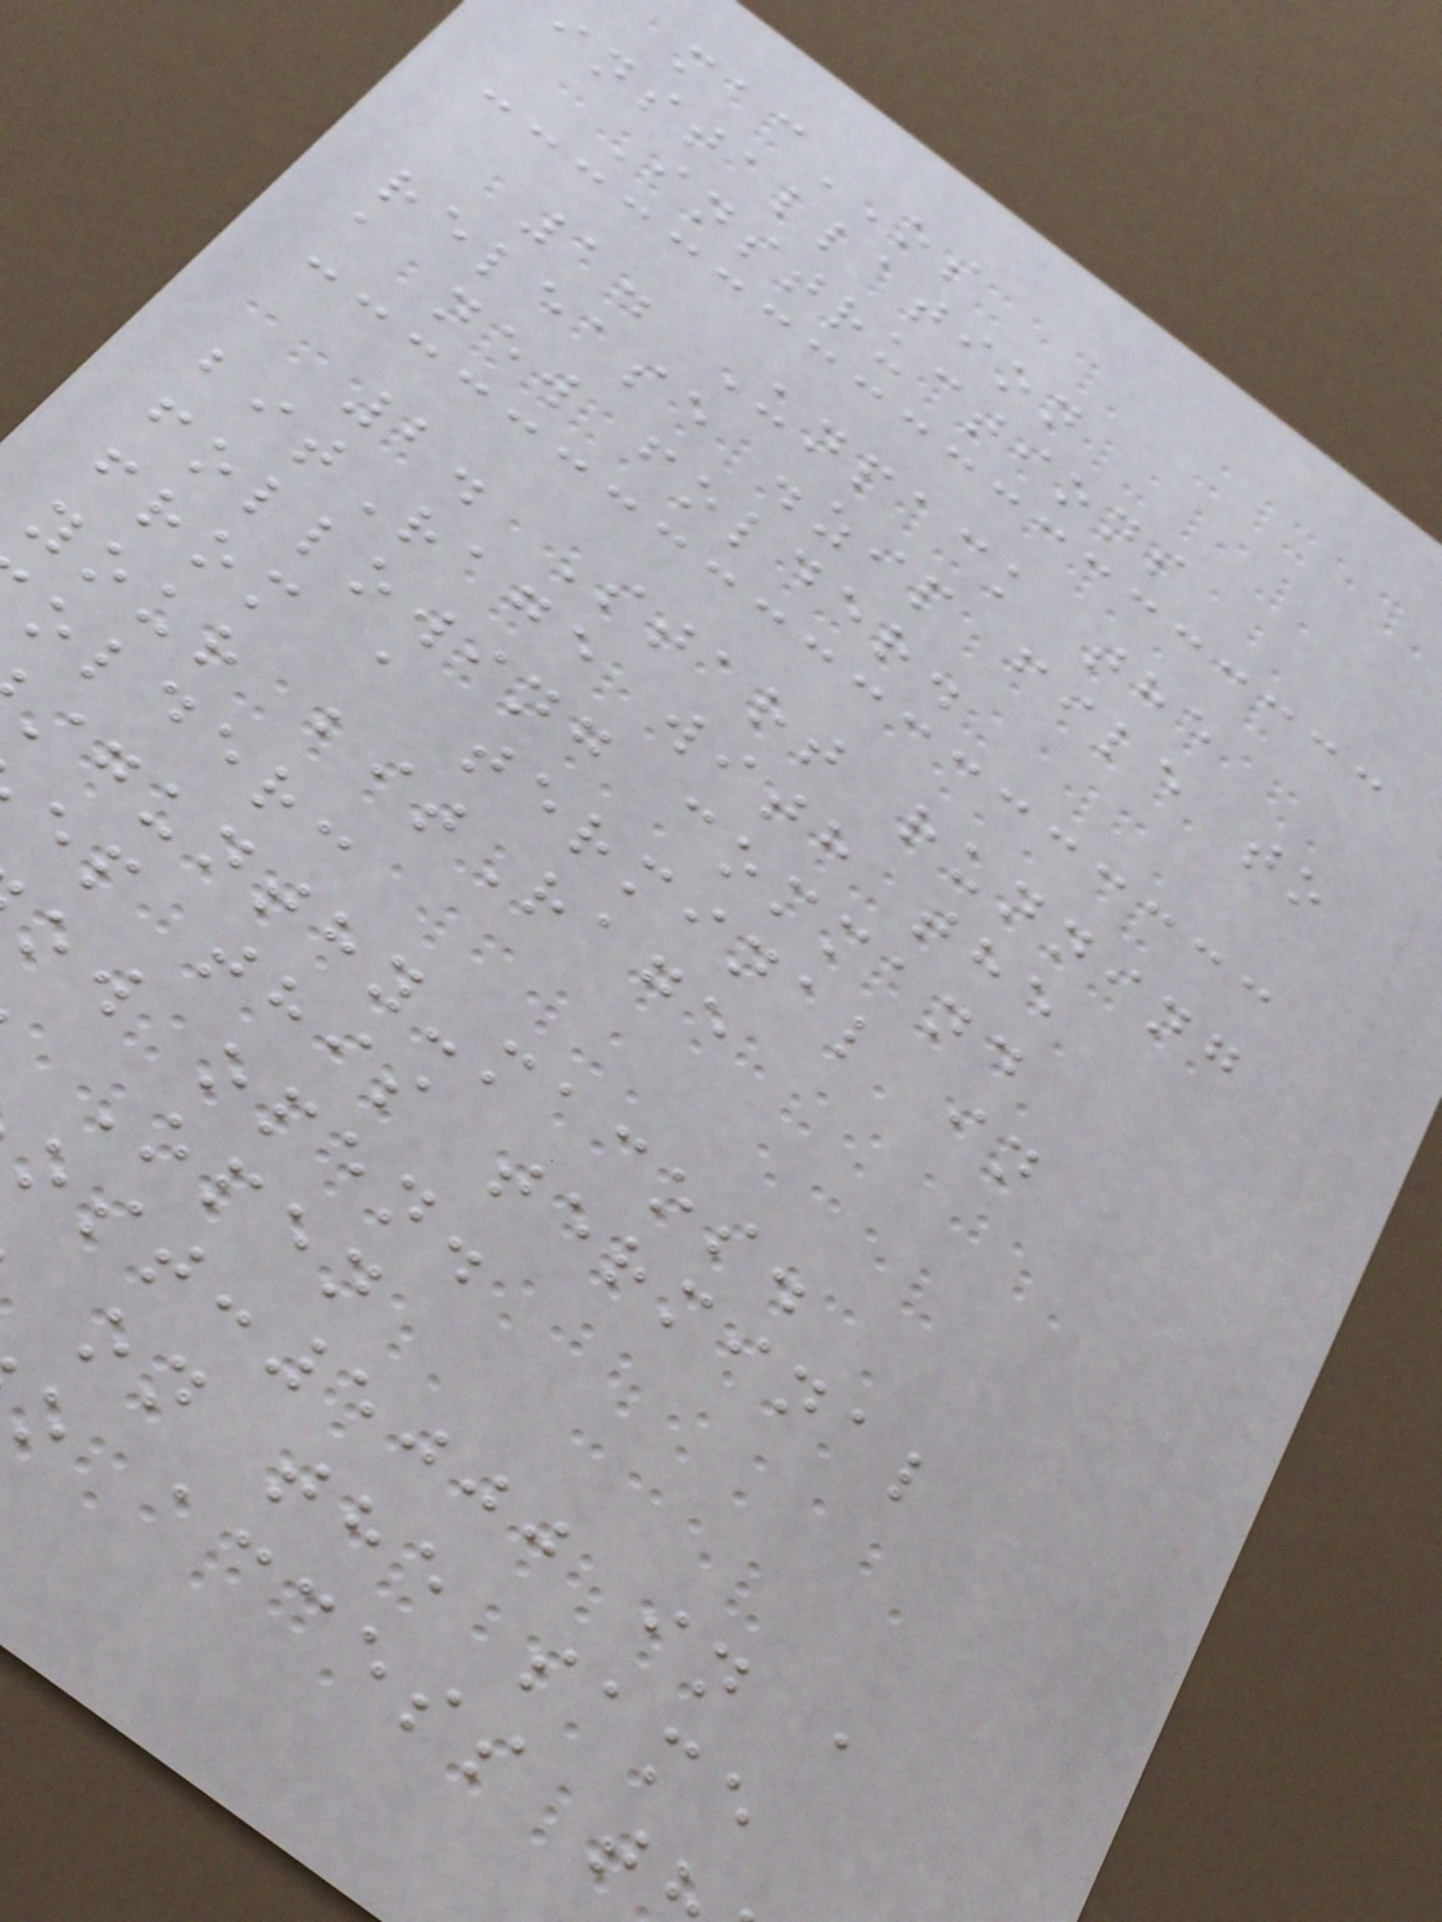macOS
installation
Instructions
1. Unpack the
release .zip file to
a new folder.
2. Start running
bitRage with the
following command
from a terminal in
your bitRage
older:
gunthy-macos.
ep this terminal
ow open.
Open
ost:5000 in a
on the same
o access t
